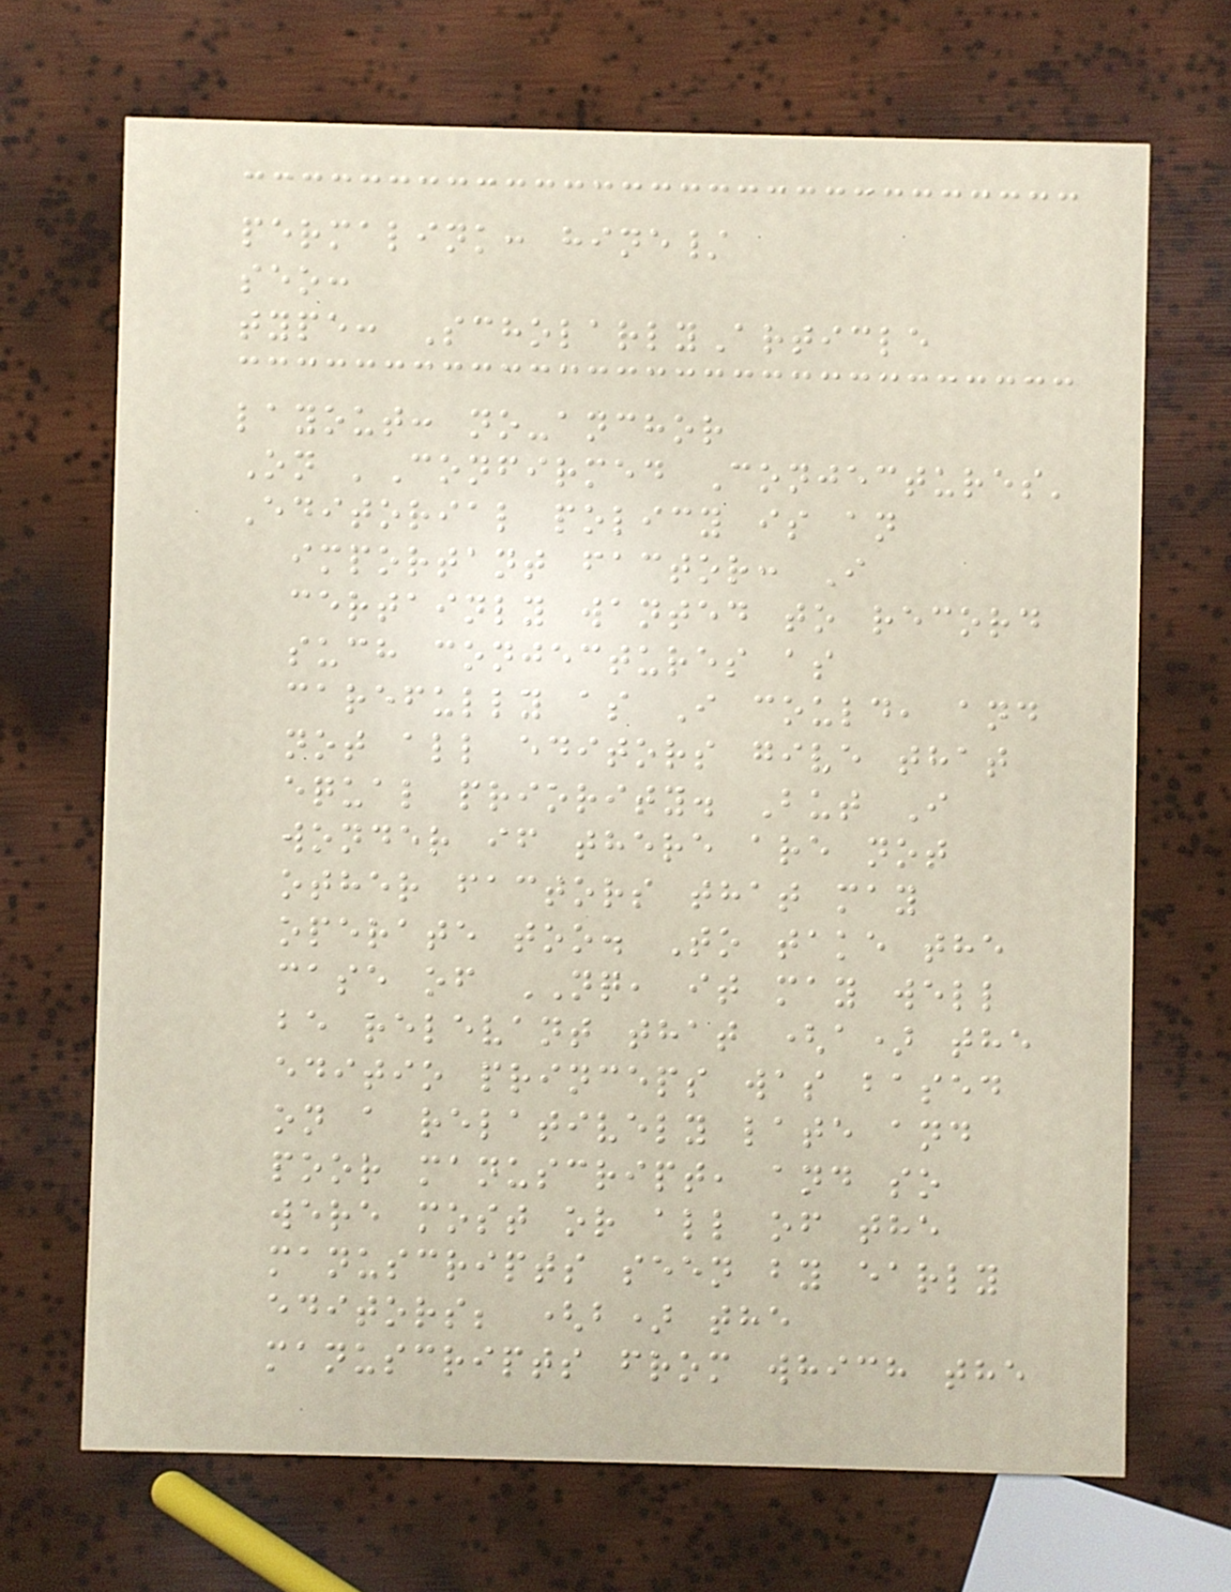permalink: hine/
seo:
type: ScholarlyArticle
layout: no-anchor
On 'Confirmed Conjectures'
Editorial policy is an
important factor: I
certainly wanted to record
such conjectures as
carefully as I could, and
not all editors give that
equal priority. But I
wonder if there are not
other factors that may
operate too. To take the
case of NQ, it may well
be relevant that (a) the
editio princeps was based
on a relatively late and
poor manuscript, and so
were most or all of the
manuscripts seen by early
editors; (b) the
manuscripts from which the
